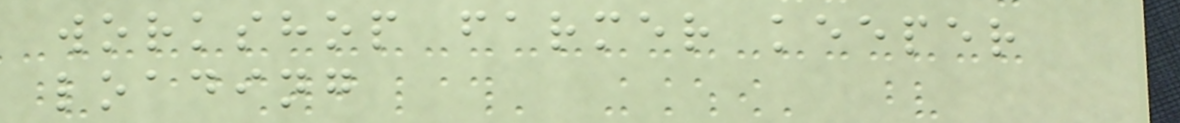workshop farmer keeper
loading
